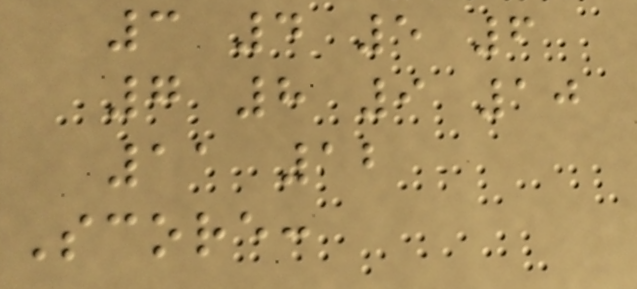3 4 5 6
7 8 9 10
11 12
Score:
